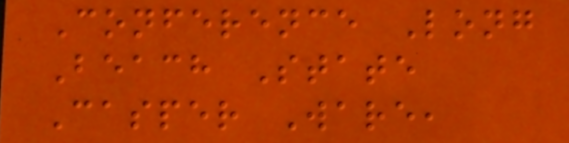Conference Long
Beach State
Casper Ware,
